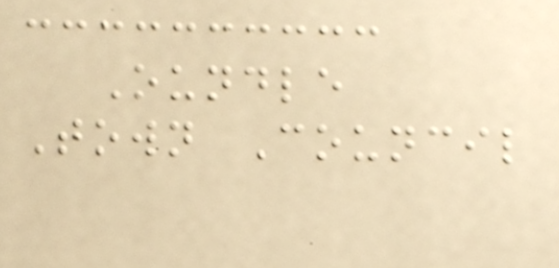Oundle
Town Council
